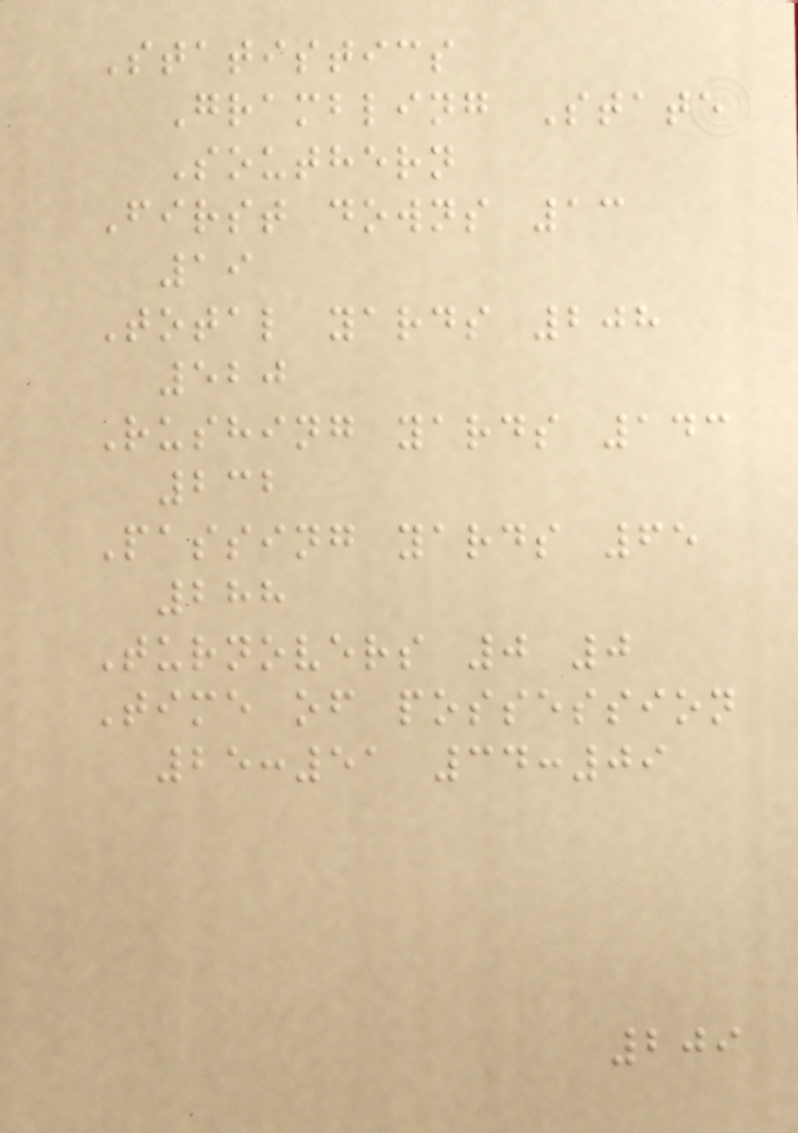Statistics
Grambling State
Southern
First downs 13
19
Total yards 208
520
Rushing yards 143
232
Passing yards 65
288
Turnovers 0 0
Time of possession
25:51 34:09
209
